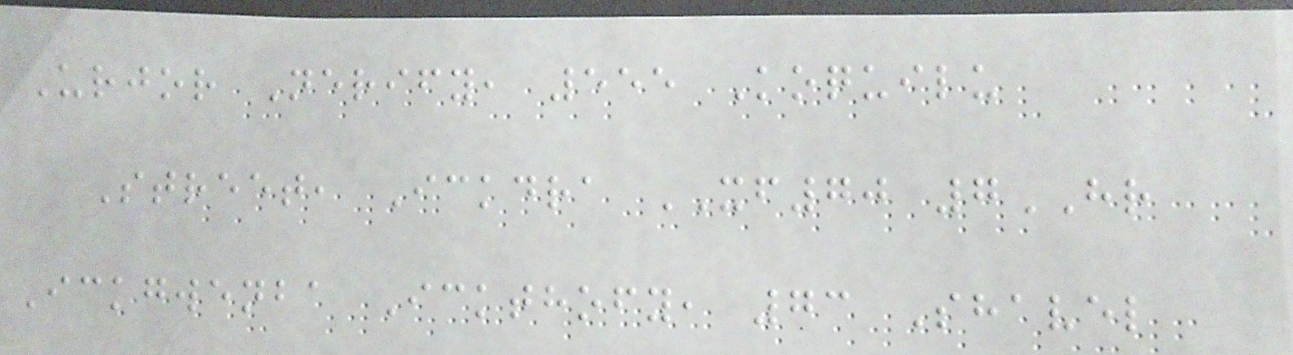Urjor Nerify, 555 Koquilu
Street, Ickdra XF70 7HR
Ickgwenba Ickthofy, 73 Shavel
